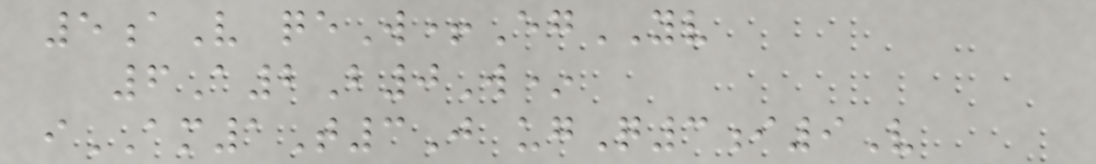5aV qeW+EgYV
6A2B0W*
iAM1T3J ugQ3i9V
